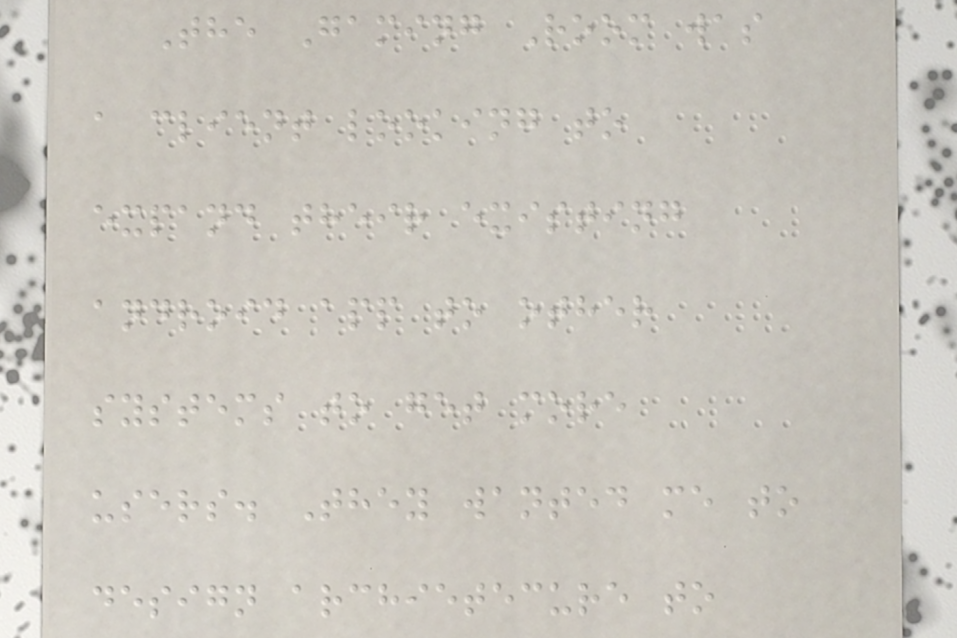The Gaming Room was
a client looking to
expand their existing
android app to other
systems to get more
users. They wanted me to
design archietecure to
